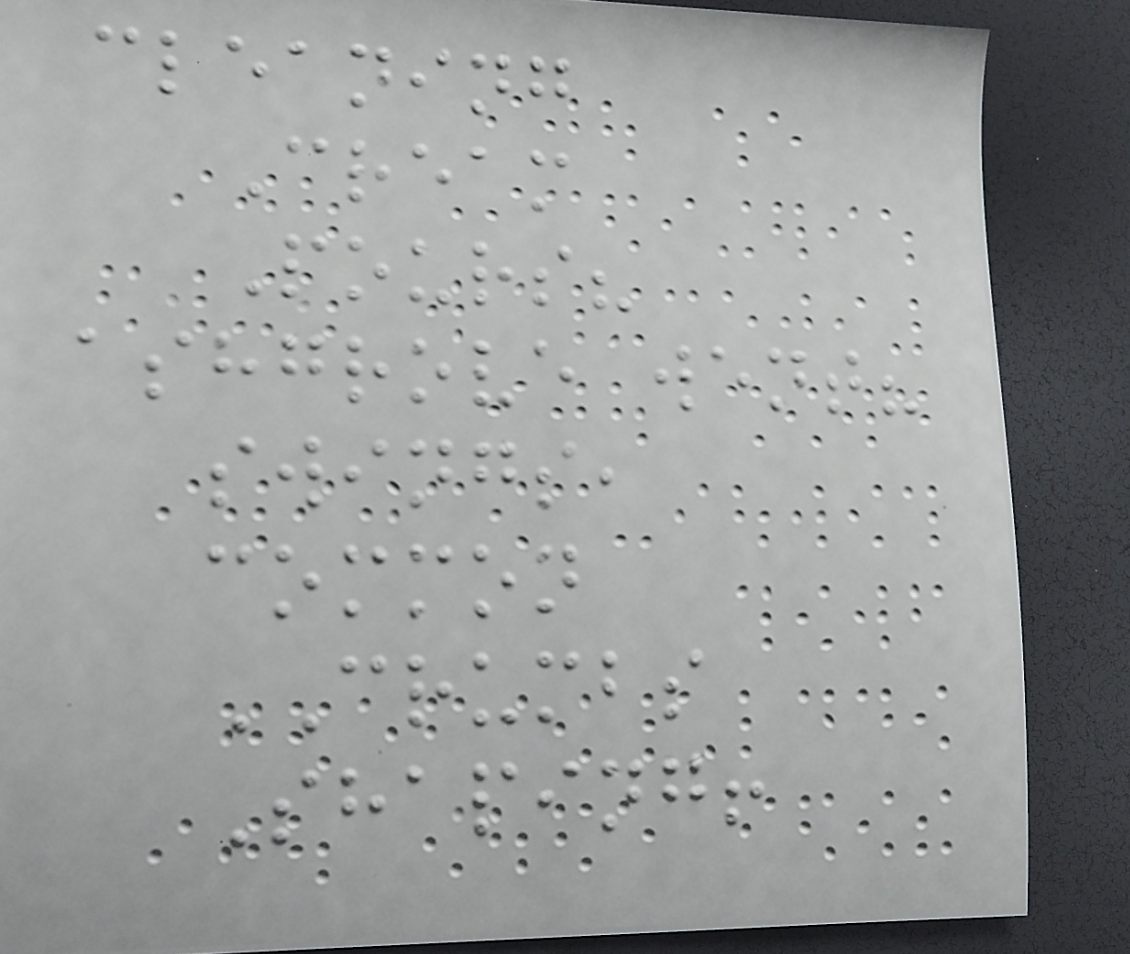cleaning
Cream
Pours?
ashgrove went?
swings,
common
CRUMBS
Shaping!
